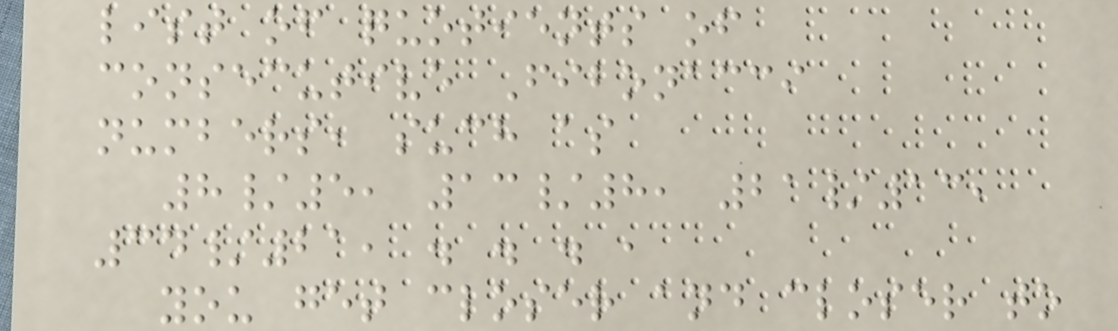list of quotients of
consecutive Fibonacci
numbers, such as
8/5, 13/8, 21/13,
34/21, . . . ,
you get closer and closer to
